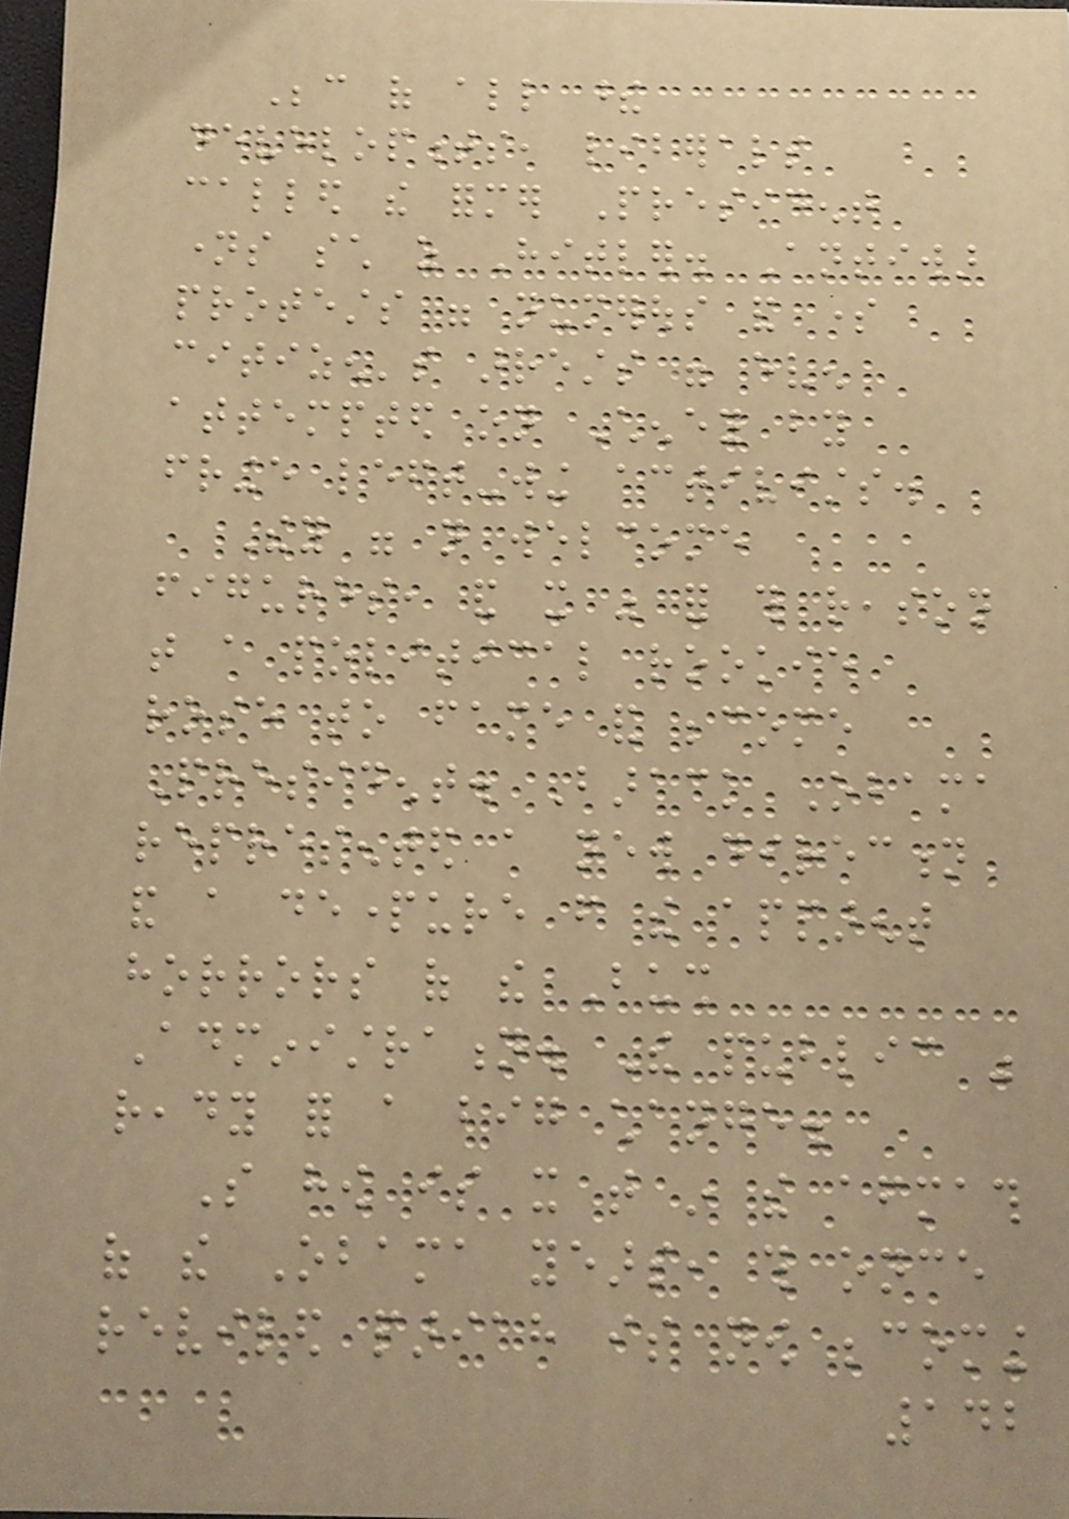Because of all these
developments, liberals
called the former President
names such as Hitler. Antiwar
protests were numerous and some
citizen's arrests were even
attempted on Cheney by
fringe left-wing activists.
They were not welcome
figures, and it was for this reason
that a political rookie
rose to fame and become
President. Barack Obama
represented a new direction
and a departure from the apparent
horrors of the Bush
Administration. The public was
ready for a big change.
So how is it that in the aftermath
of the Obama years, this once
reviled pariah is now becoming
142
